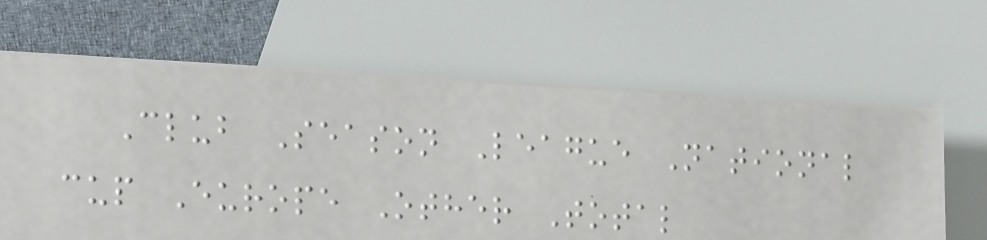Club Season League National
cup Europe Other Total
